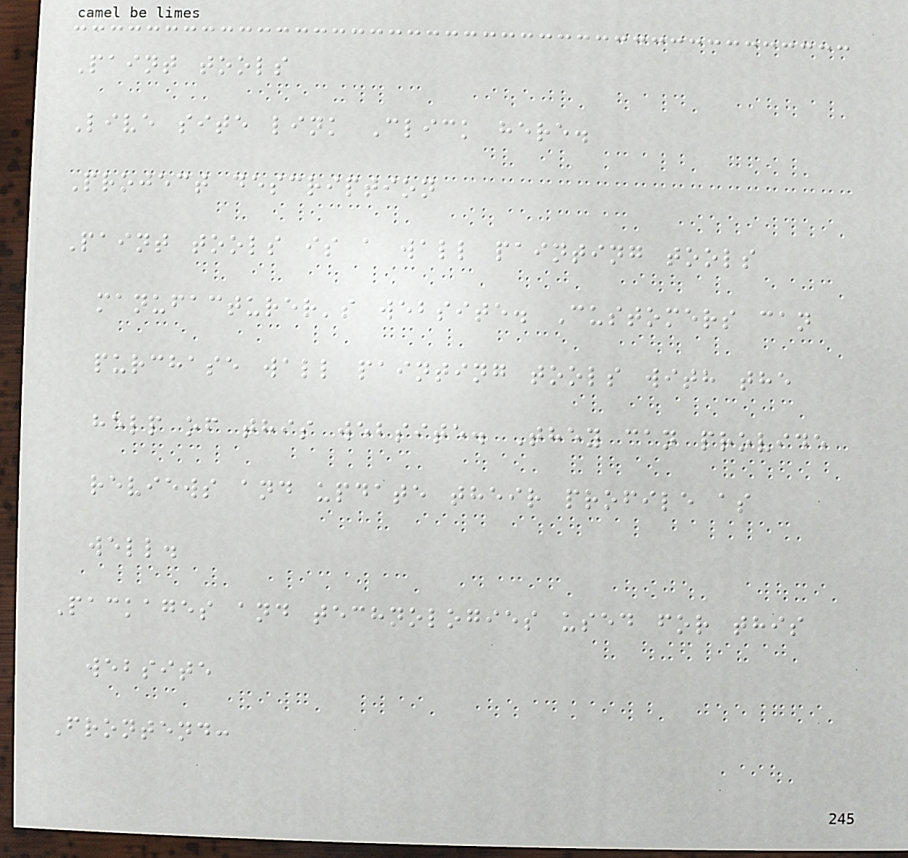Paint tools
Live site link Click here.
Project description
Paint tools is a wall painting tools
manufacturer's website. Customers can
purchase wall painting tools with the
help of this website. They can provide
reviews and update their profile as
well.
Packages and technologies used for this
website
Frontend:
